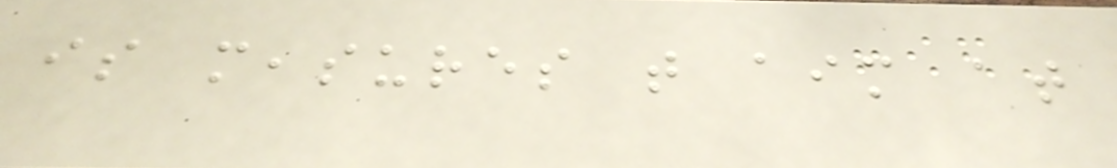is measures that aim at
